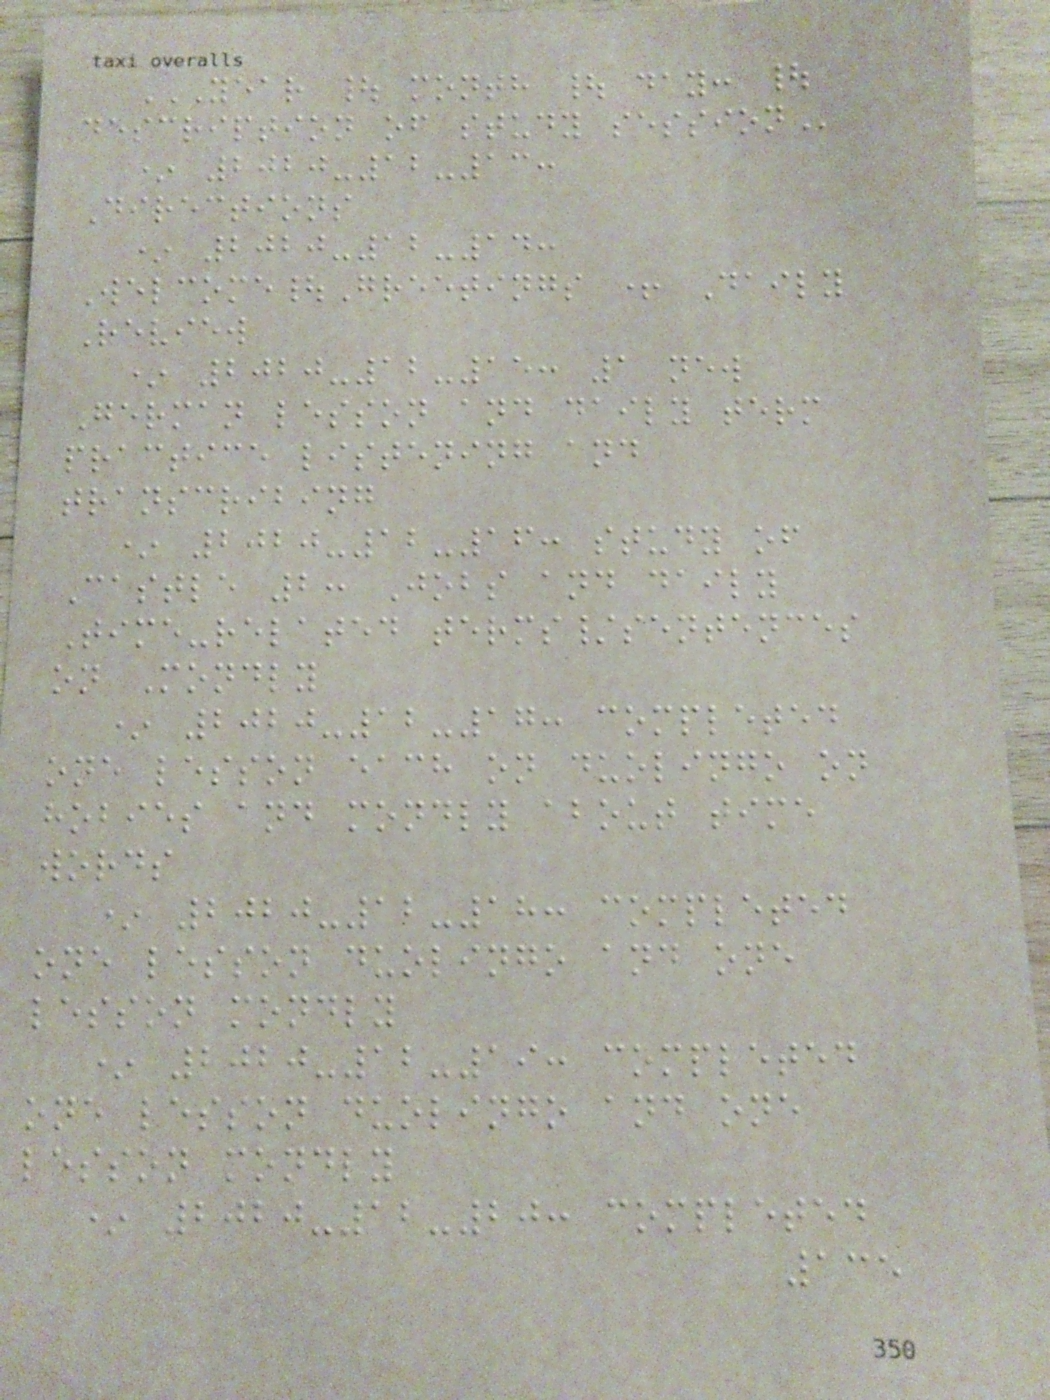YEAR | MONTH | DAY: |
DESCRIPTION OF STUDY SESSION
* 2020-12-13:
Directions
* 2020-12-14:
Welcome|Greetings + Daily
Review
* 2020-12-15: 1 new
German lesson and daily term
practice listening and
transcribing
* 2020-12-16: study of
Castle 2: Jobs and daily
Time-related terms/sentences
on Mondly
* 2020-12-17: completed
one lesson each on duolingo on
hobies and mondly about time
words
* 2020-12-18: completed
one lesson duolingo and one
lesson mondly
* 2020-12-19: completed
one lesson duolingo and one
lesson mondly
* 2020-12-20: completed
135
